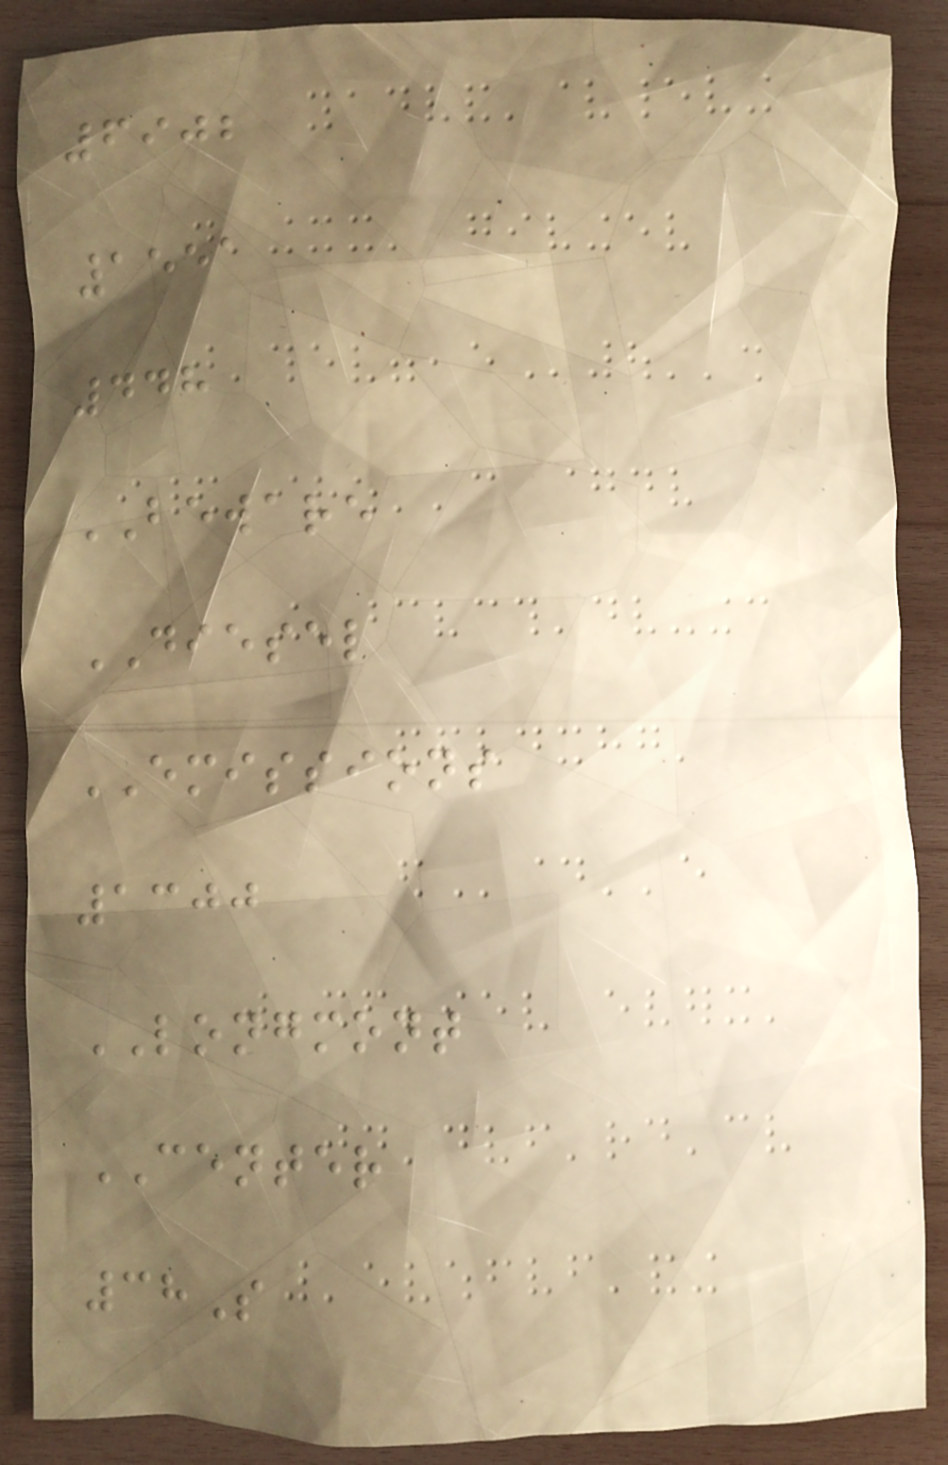6902
1551
448
BEWARE
DIESEL
EMISSIONS
1300
LONGMONT
CENTER
38S
